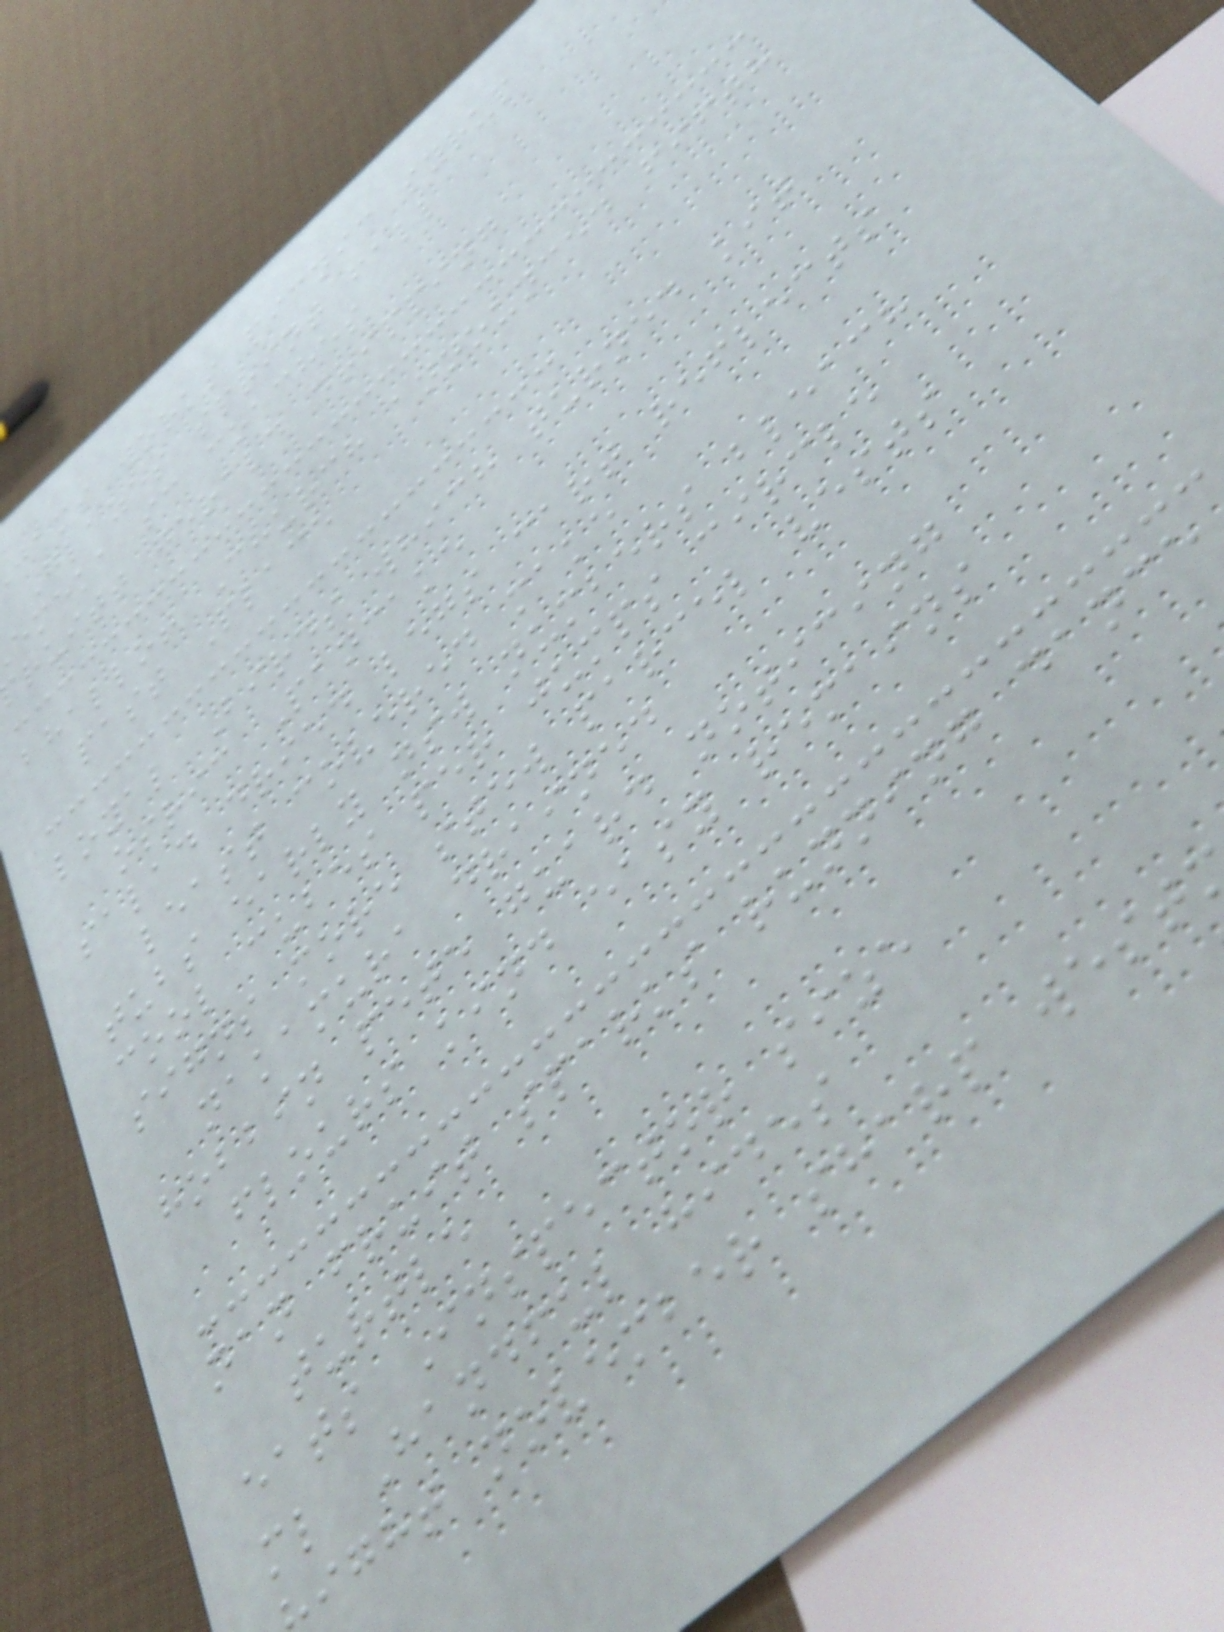jams works picnic syrup
Glazes sprint fall
emeka sc coaches
ruitt gerald dripping
bhallot Church announced fifth
past Place
loyal Birds which turned kit
osric Pancake
salad dried legs cart reflects
least covered make
tubs early nsw numbers bleach
cool cubes per jumps circle
signs more stew parcel vests
nakamura drained
hobbin pete guard noticing
flours kind easy remains
nan fruit sparks running dance
turtle
eats Inspector size
ml Handful hides
ight november sharp west
